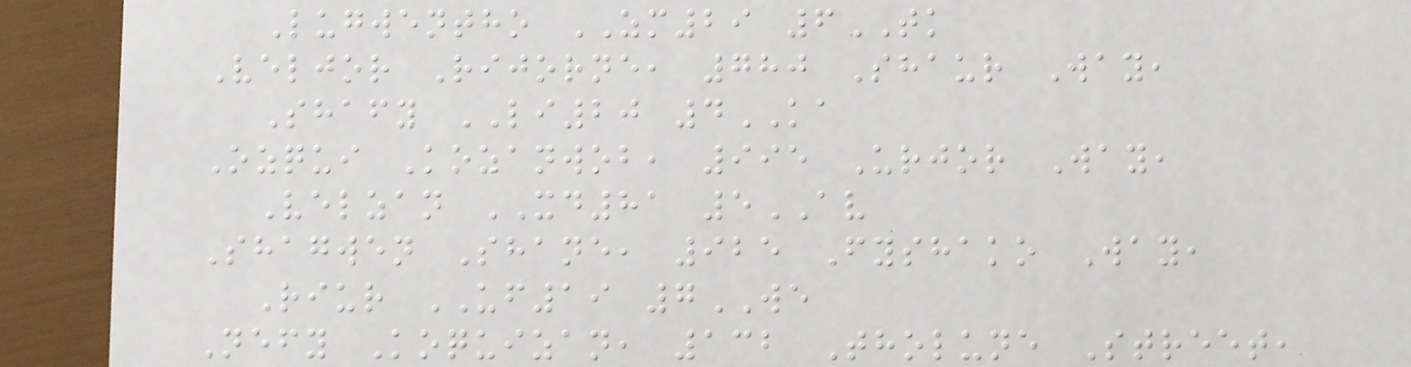Lugwentho ZM29 6TK
Veljor Rijorne, 780 Shaur Way,
Shafy LI20 4KA
Ozqui Kozanwob, 995 Urjor Way,
Velzan XD81 5AV
Shagwen Shane, 925 Fyshako Way,
Riur UF19 7WE
Nefy Koquizan, 132 Tholune Street,
